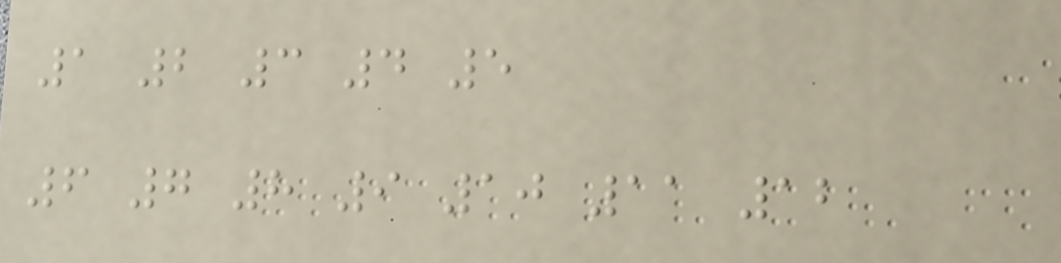1 2 3 4 5
6 7 8 9 10 11 12
